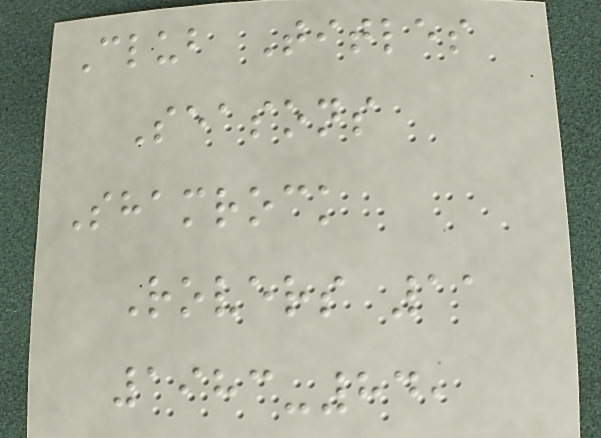Club Titles
Seasons
Shamrock
Rovers 11
1983-84,
